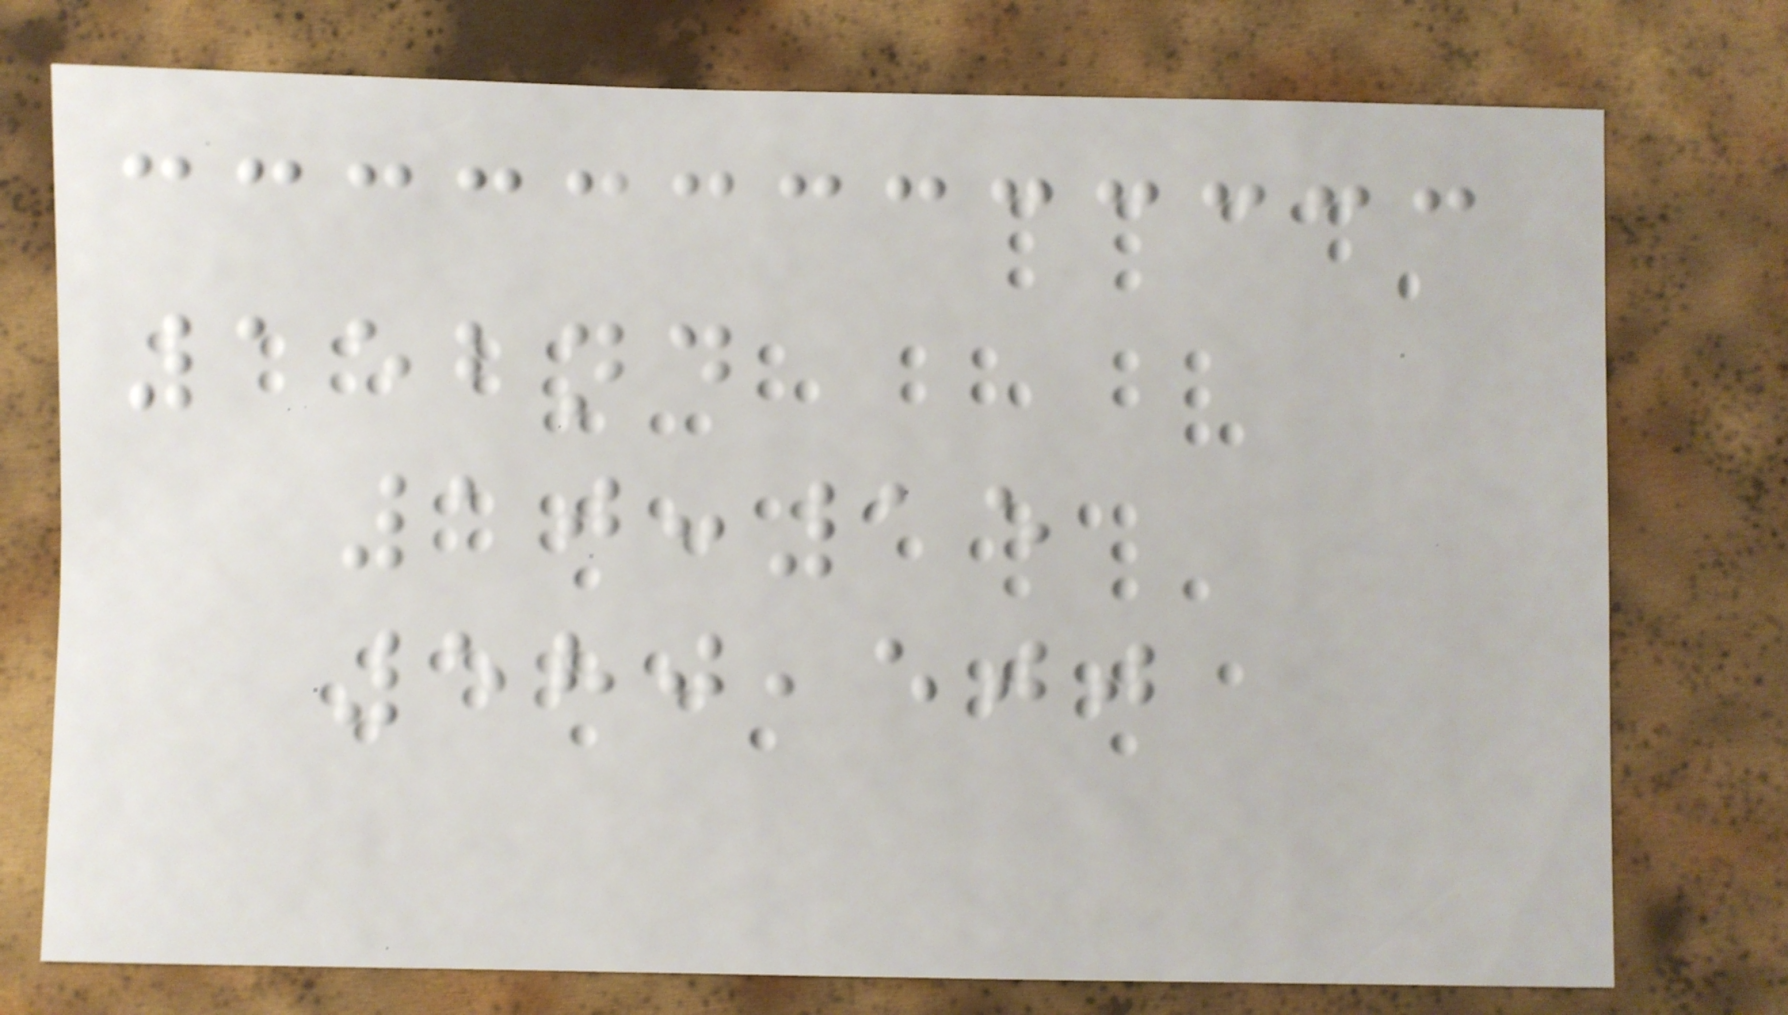152nd
10:15
580,500
